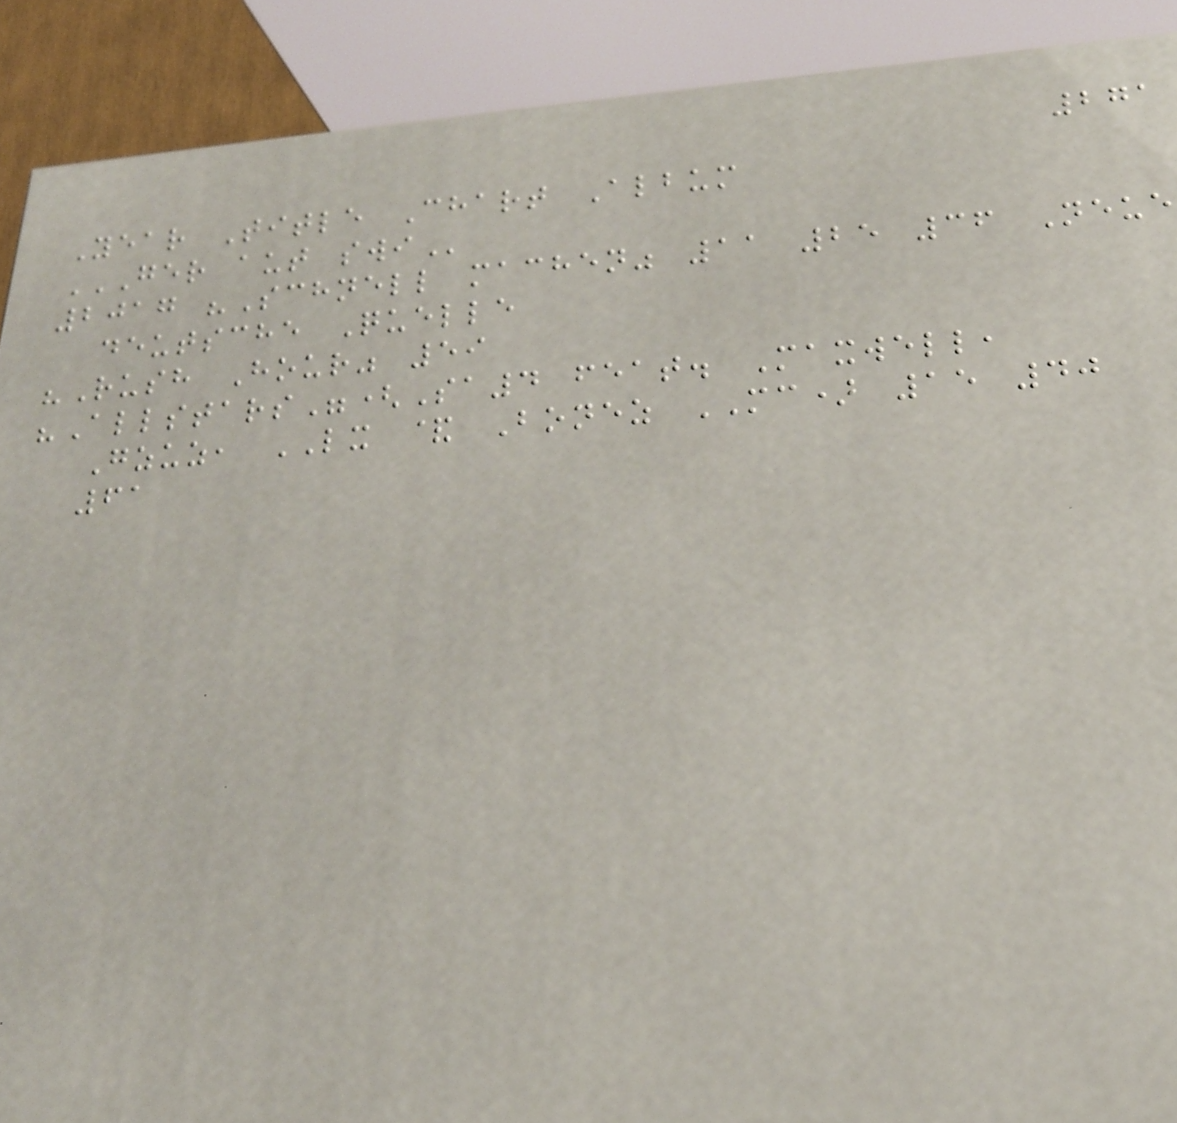271
Year Title Chart Album
GER AUT SWI
2017 "Schnell machen" 11 25 36 Neue
deutsche Quelle
"Rush Hour" 59
"Allstars"(Sa4 feat. Maxwell,
Gzuz, LX & Bonez MC) 15 40
61
